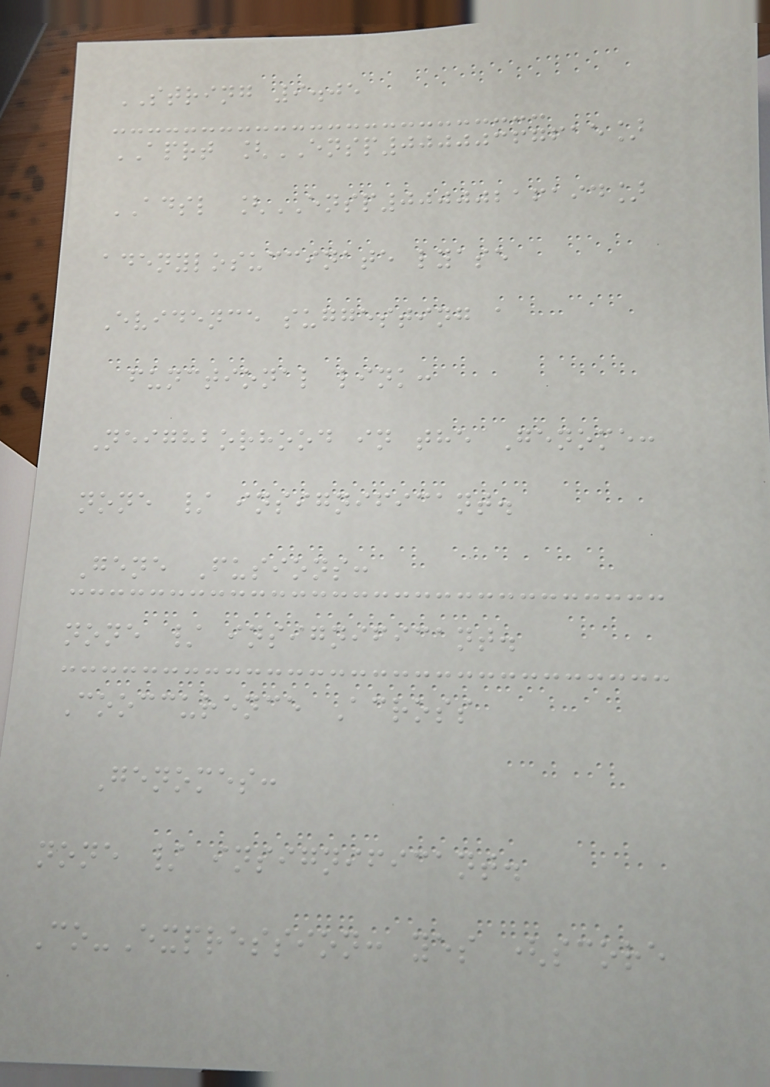STRING 9.05
APRT [ENSP00000367615]
ADSL [ENSP00000216194]
adenylosuccinate lyase
Evidence suggesting a
functional link:
Neighborhood in the Genome:
none / insignificant.
Gene Fusions:
none / insignificant.
Cooccurence Across
Genomes:
none / insignificant.
Co-Expression: yes (score
